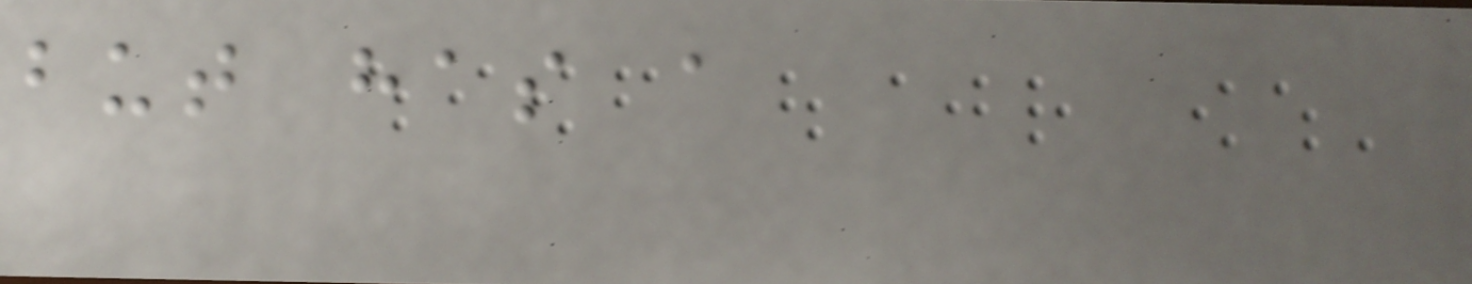but has a
